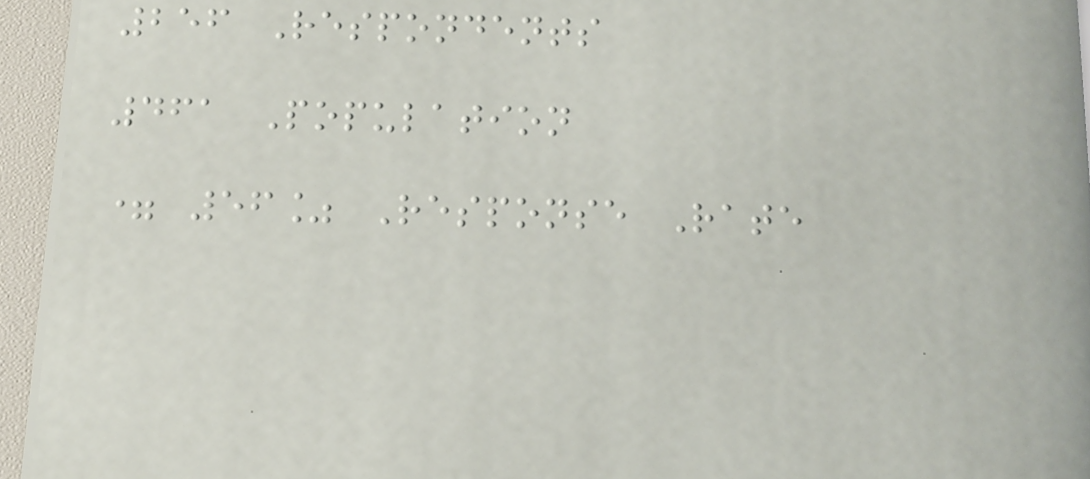256 Respondents
461 Population
= 56% Response Rate
